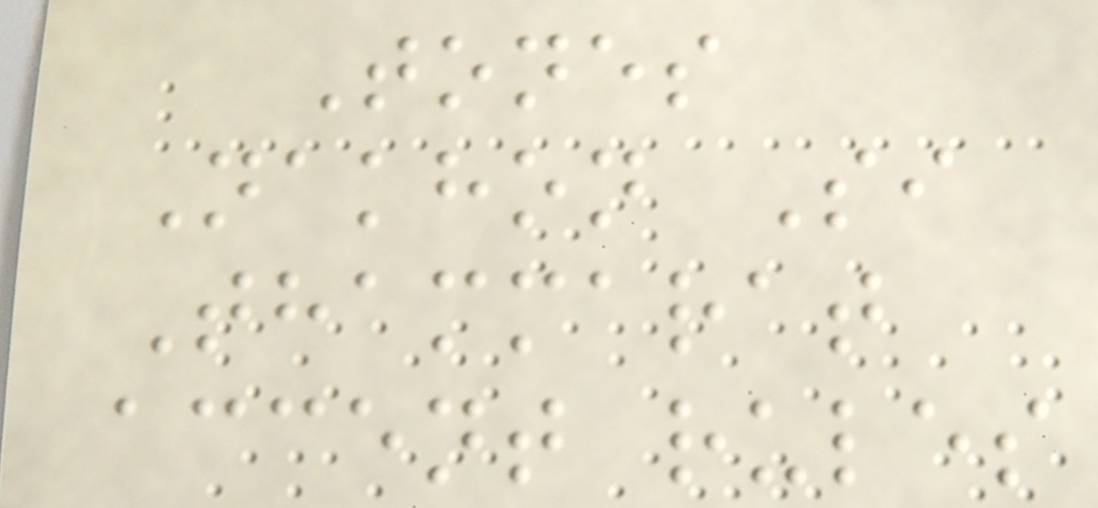Tones
Nakhon Si
Thammarat
accent rules
